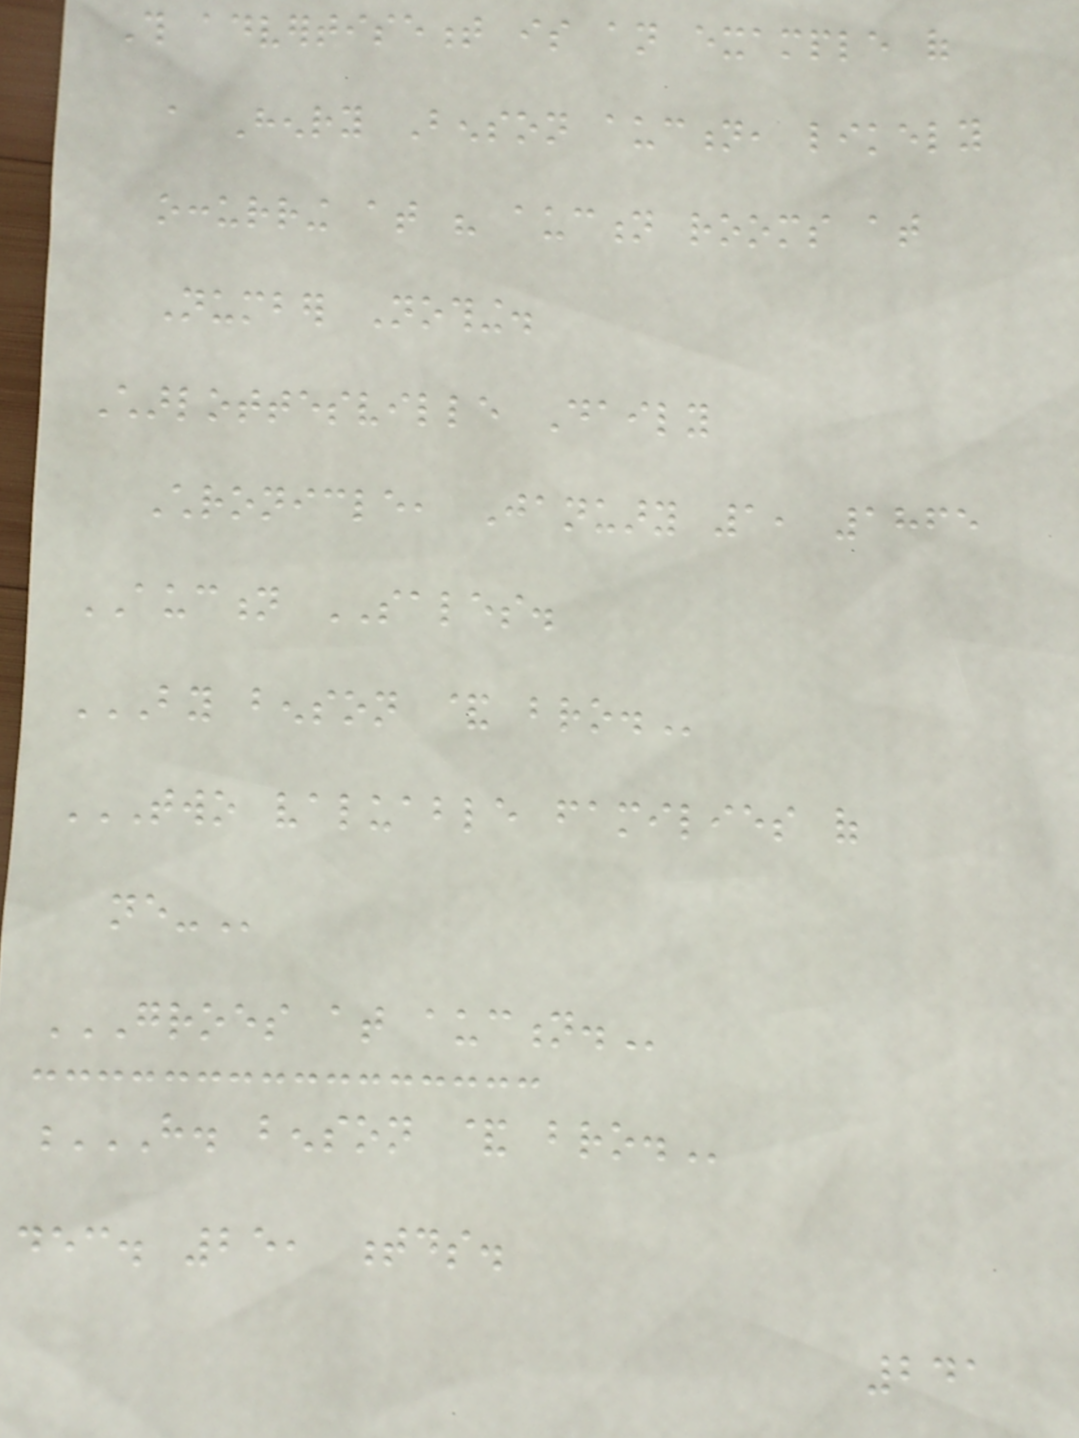This advertisement is an example of
a Henry Benson auction, likely
occurring at his auction rooms at
Number Nothing.
Charlottesville Daily
Chronicle, January 1, 1865
AUCTION SALES.
BY BENSON & BRO.
TWO VALUABLE FAMILIES OF
NE-
GROES AT AUCTION.
H. BENSON & BRO.
dec. 25, tds.
241
